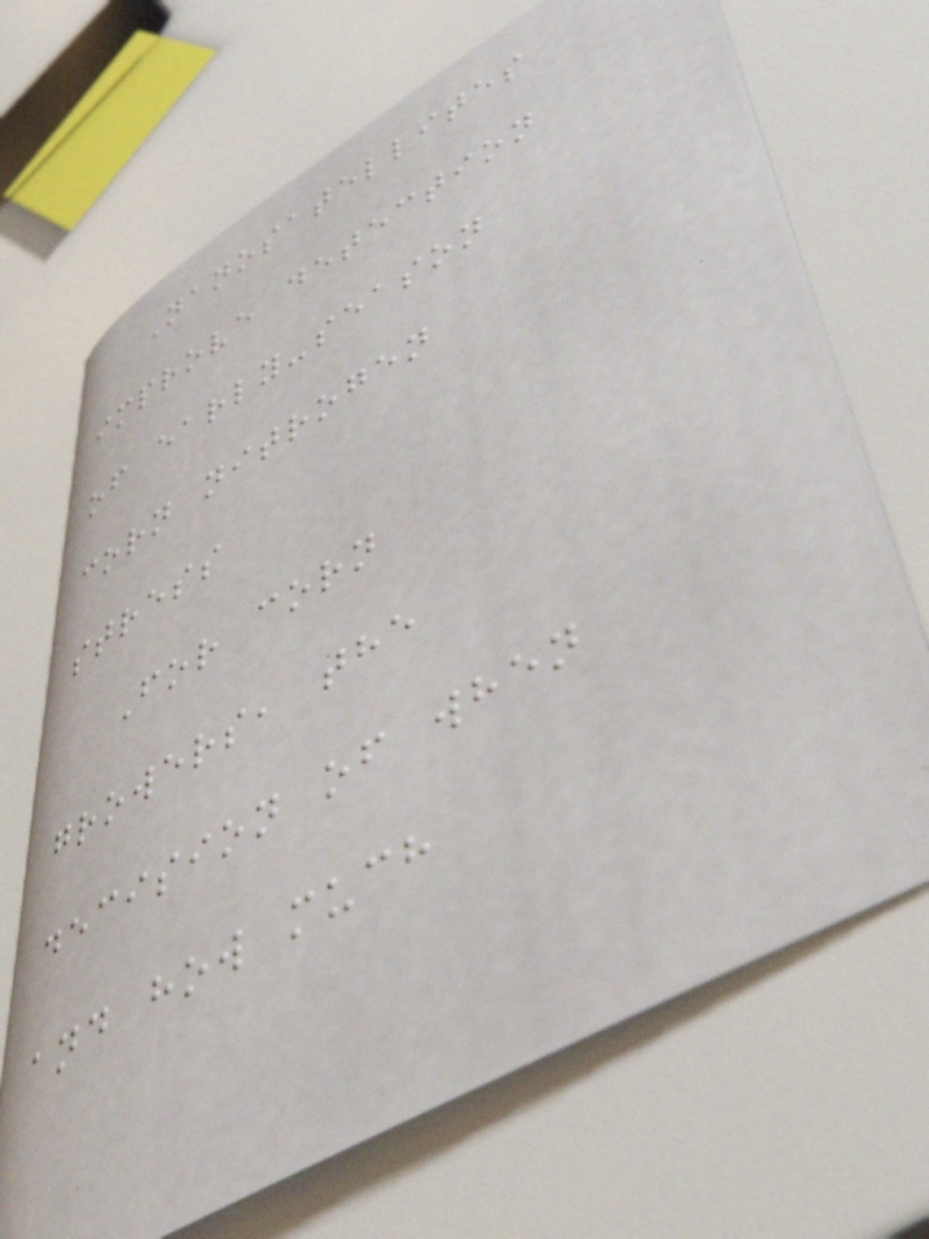Nanosatellites
improve detection
of early-season
corn nitrogen
stress
For corn
growers, the
decision of when
and how much
